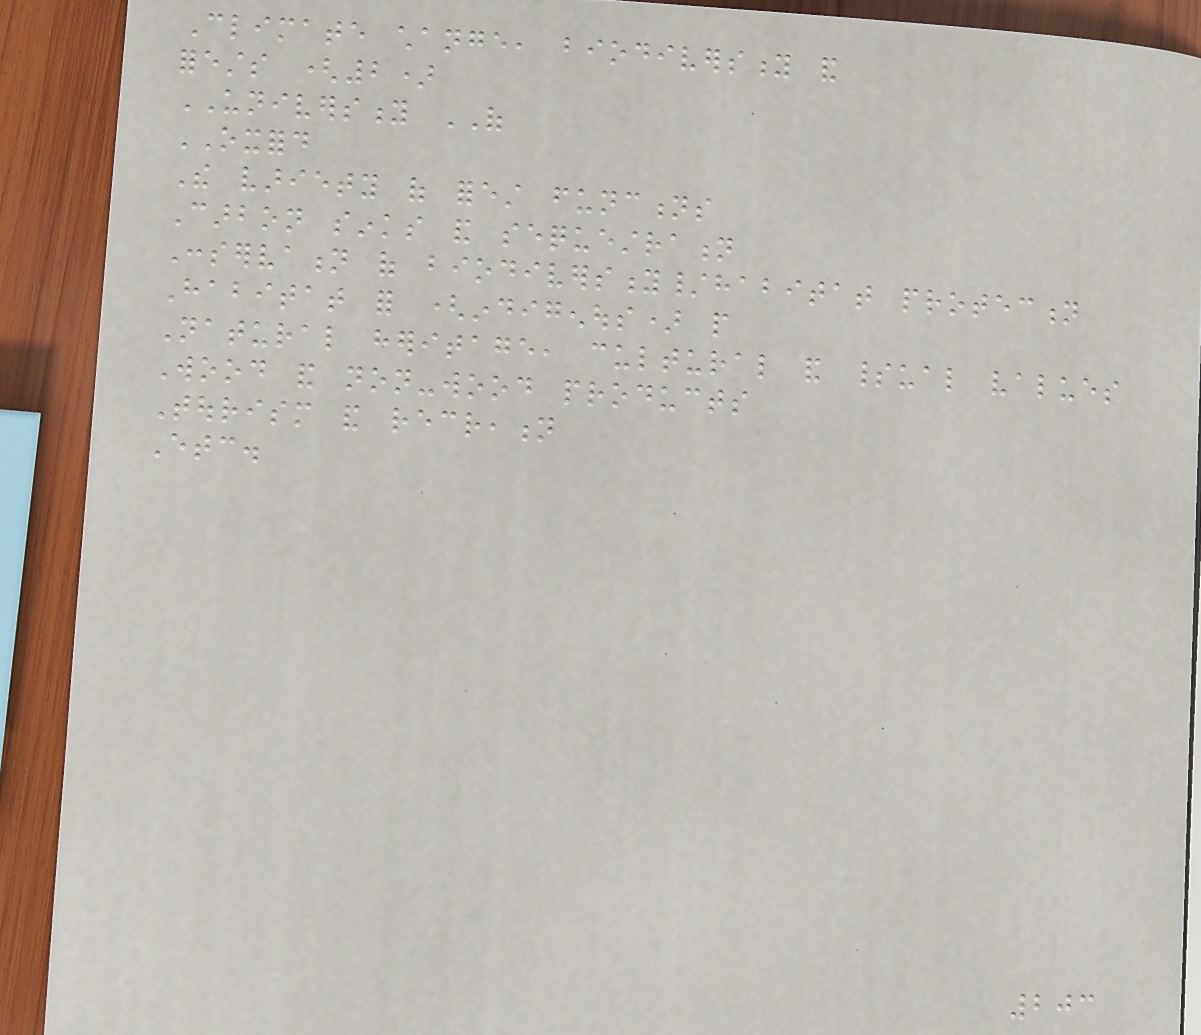Climate change, biodiversity and
forests (2)
UNIVERSITY OF
OXFORD
The variety of forest functions
Carbon sinks and sequestration
Conservation of biodiversity/habitat protection
Habitat for (indigenous) people
Natural heritage, cultural and spiritual values
Wood and non-wood products
Tourism and recreation
Etc.
203
